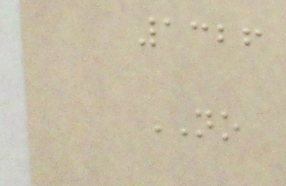1326
NO
